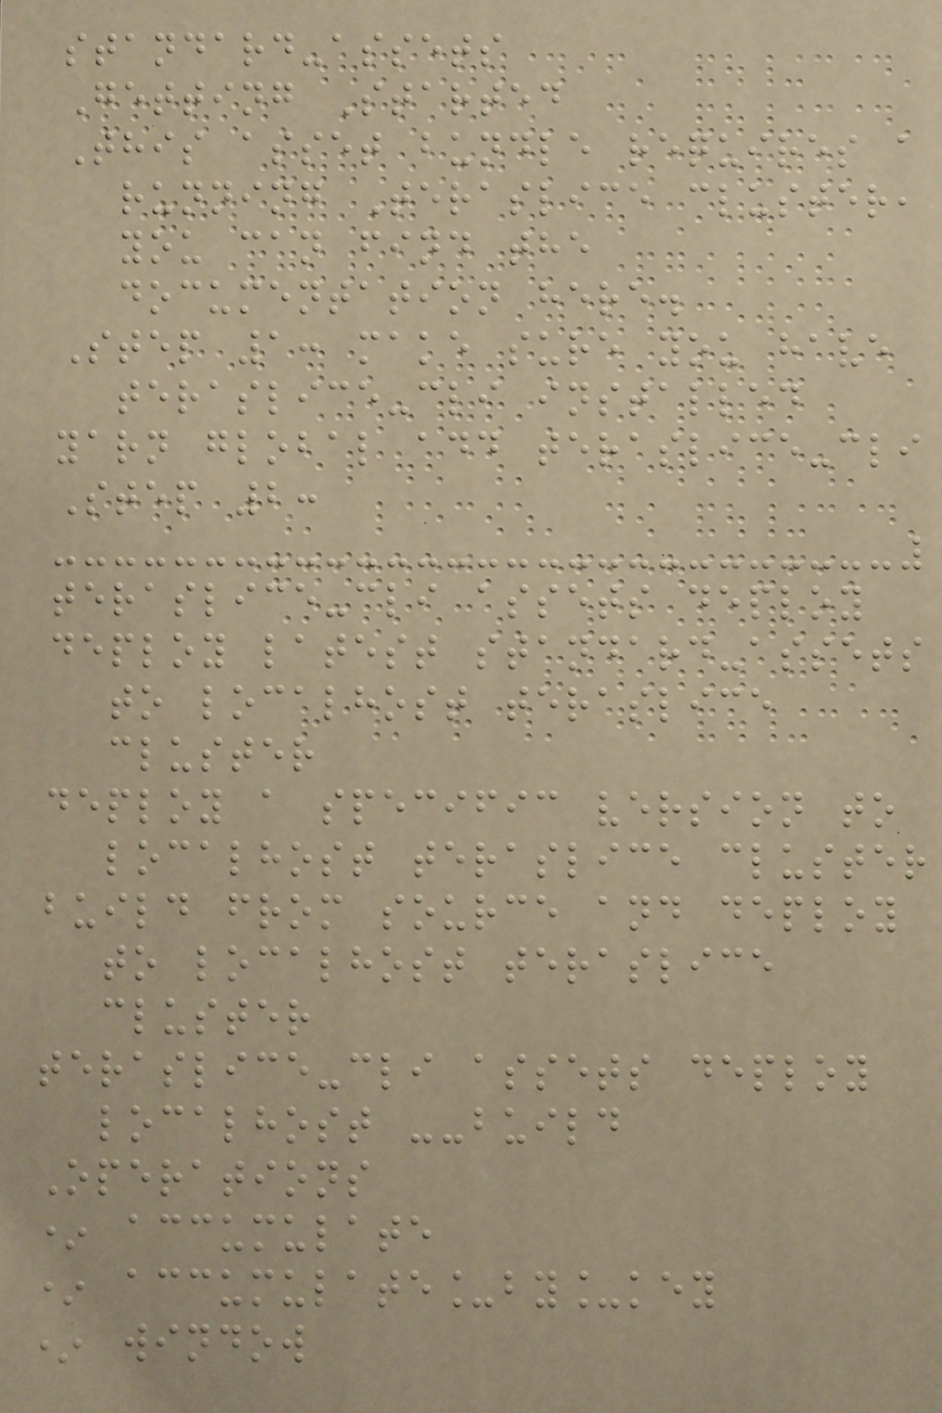standard-assets
Getting Started
This asset bundle requires a
running Teraslice cluster,
you can find the
documentation here.
Step 1: make sure you have
teraslice-cli installed
yarn global add teraslice-cli
Step 2:
teraslice-cli assets deploy
deploy latest standard-assets
to localhost teraslice
cluster
deploy a specific version to
localhost teraslice cluster
build from source and deploy
to localhost teraslice
cluster
teraslice-cli assets deploy
localhost --build
Operations
* accumulate
* accumulate_by_key
* window
